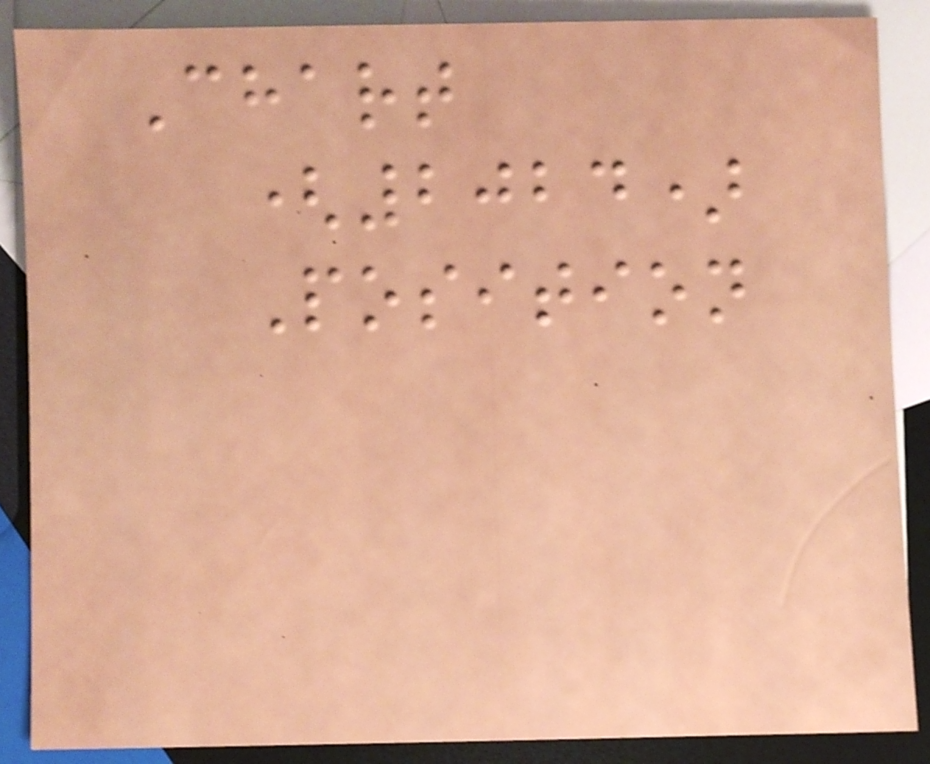Chart
(2024)
Position
